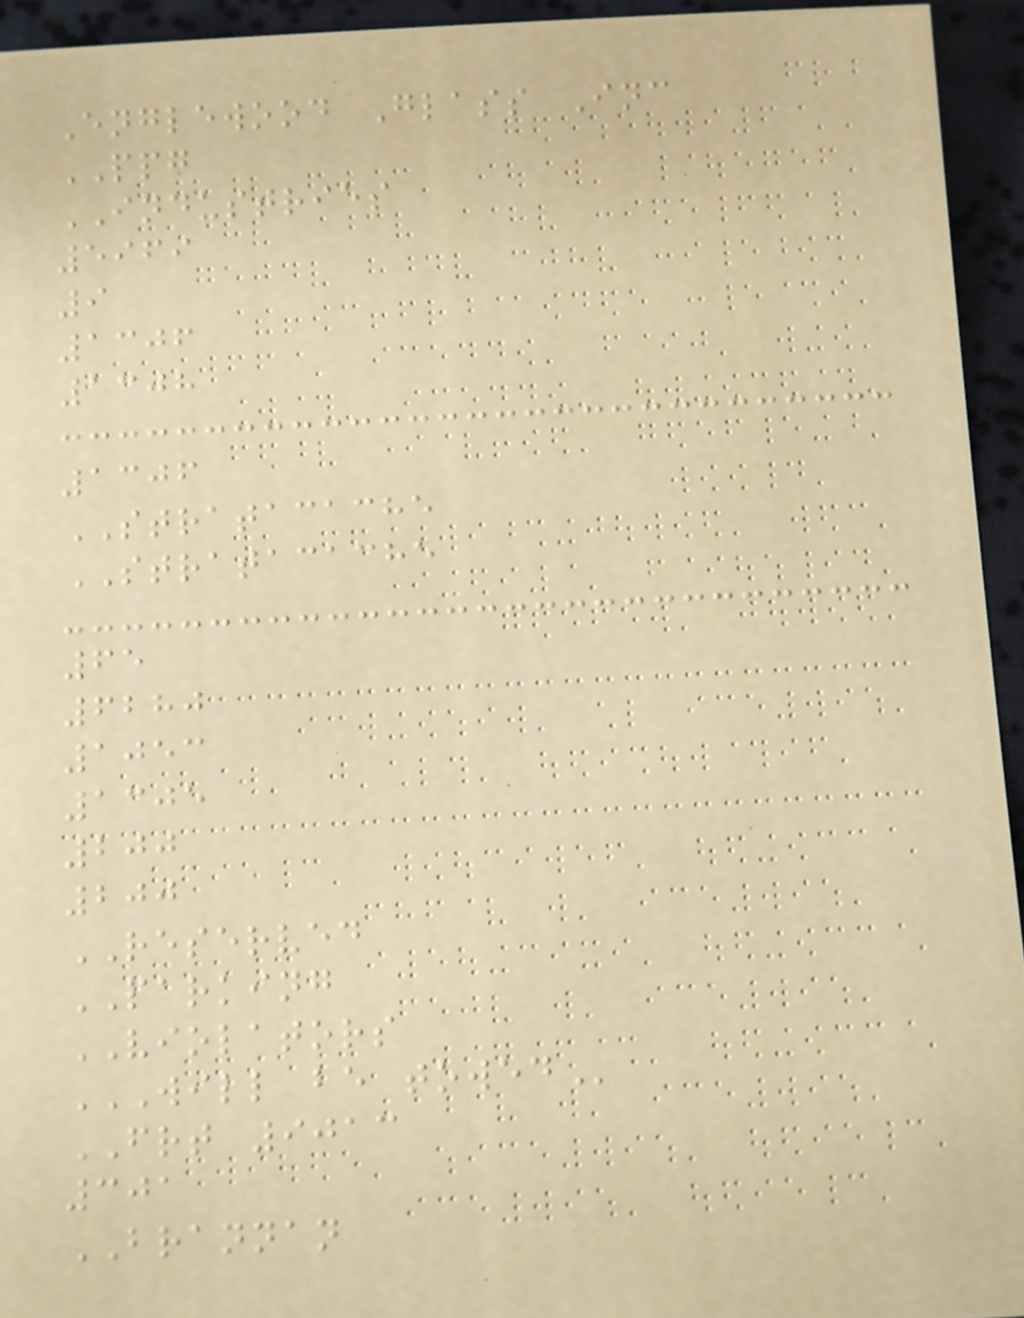Englewood Glass Inc
PPG
INDUSTRIES
5969
9
1306
1308
1306
STRATACACHE
STRATACACHE
65
6280
1053
1305
200
200
RESERVED
PARKING
VIOLATORS
WILL BE TOWED
FRT 9013
301
BRANNAN
